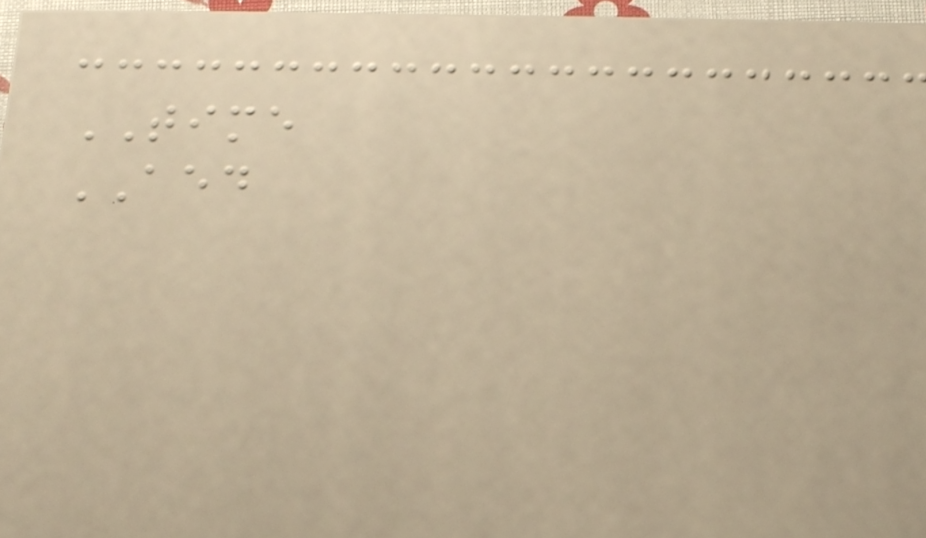TIME
AED
